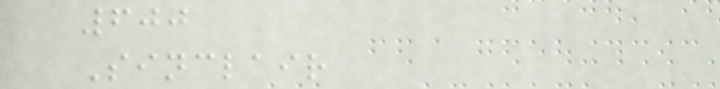600
Sinclair
